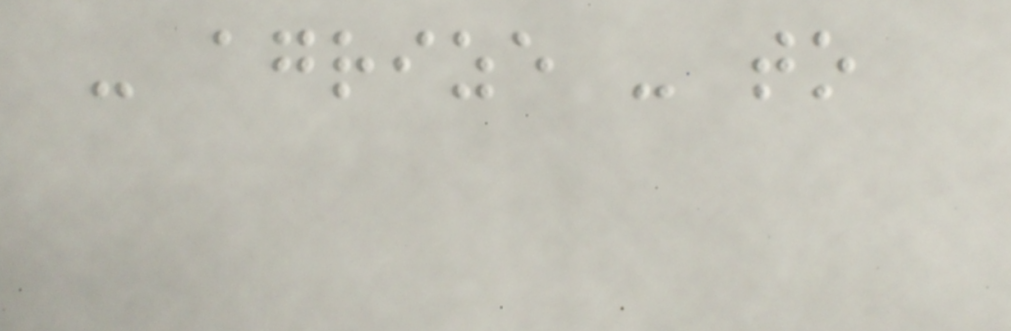- agrize - to
